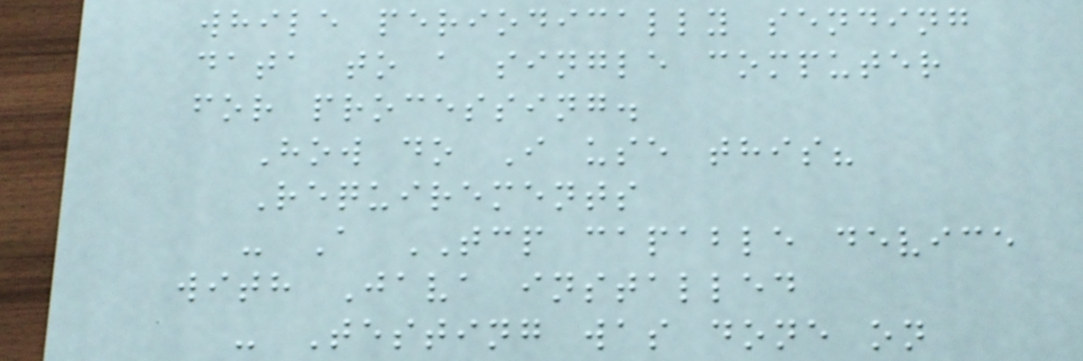while periodically sending
data to a single computer
for processing.
How do I use this?
Requirements
- A TCP capable device
with Java installed
- Testing was done on
